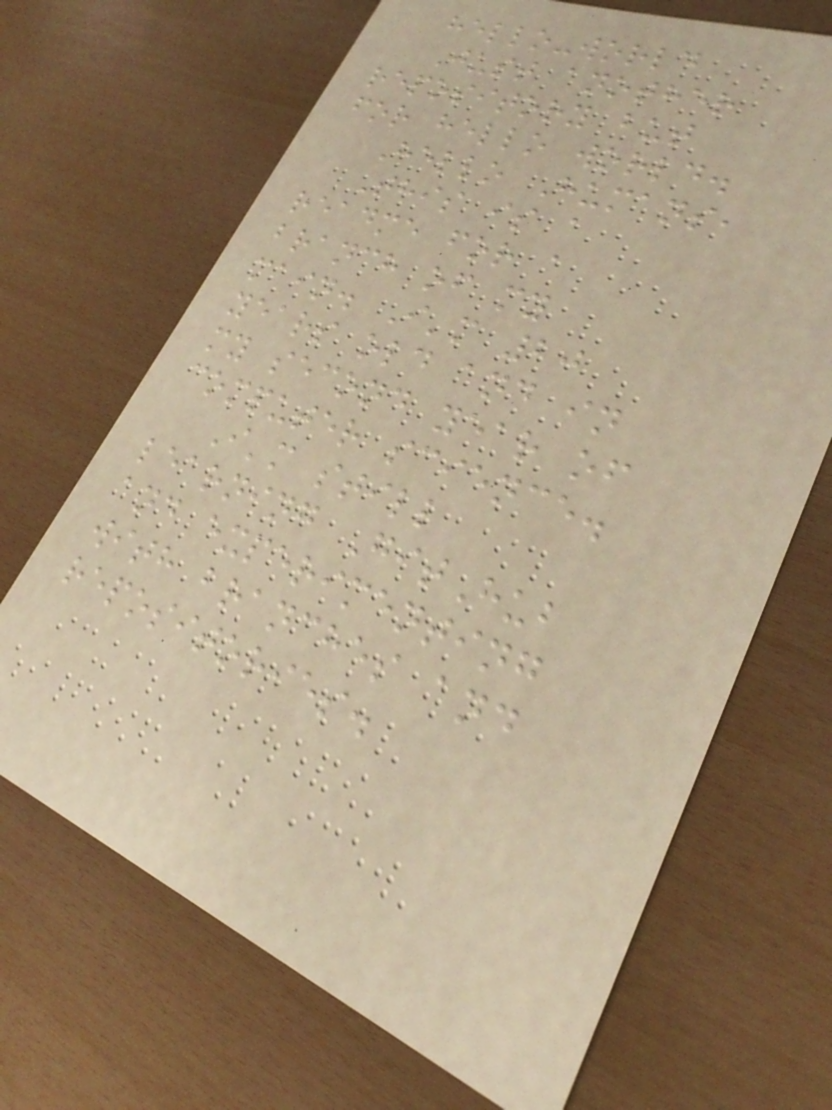hello-world
Just another
repository but
for hello world.
Hello Humans,
This is a
readme for a
branch of my
main. I'm 20
years old and in
my second year of
computer science.
I'm still
learning GitHub
and experimenting
with branches and
repositories.
